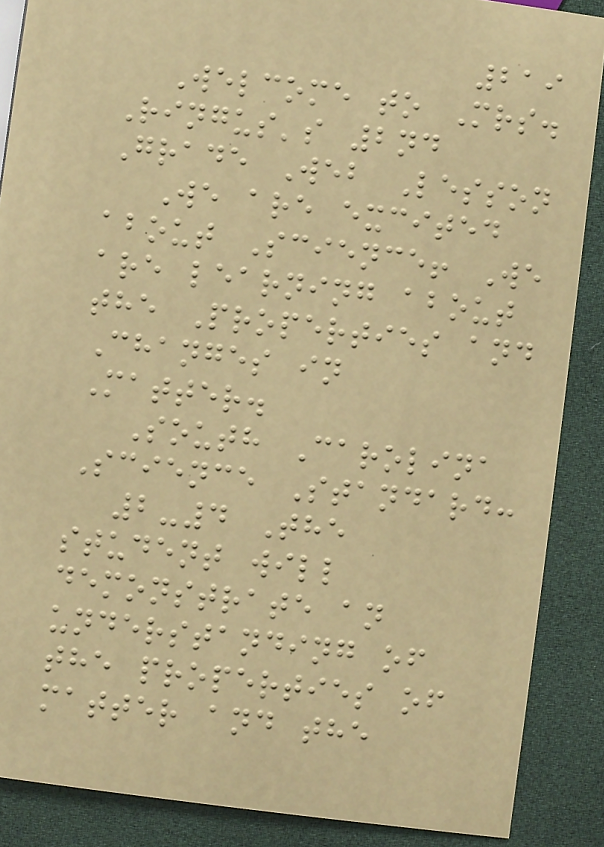219
Welcome to Mrs.
Ringus's 2nd
Grade Web Lesson
We are excited
about Science! We
are learning about
the Properties and
Changes in
Matter.
South Carolina
Science Standard:
2-4 The
student will
demonstrate an
understanding of
the properties of
matter and the
